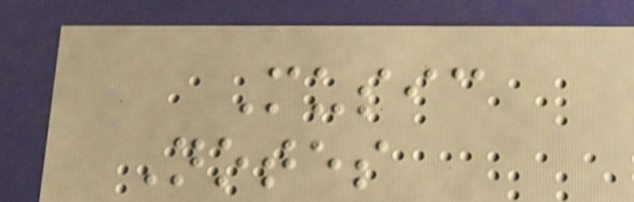Music
Notes
